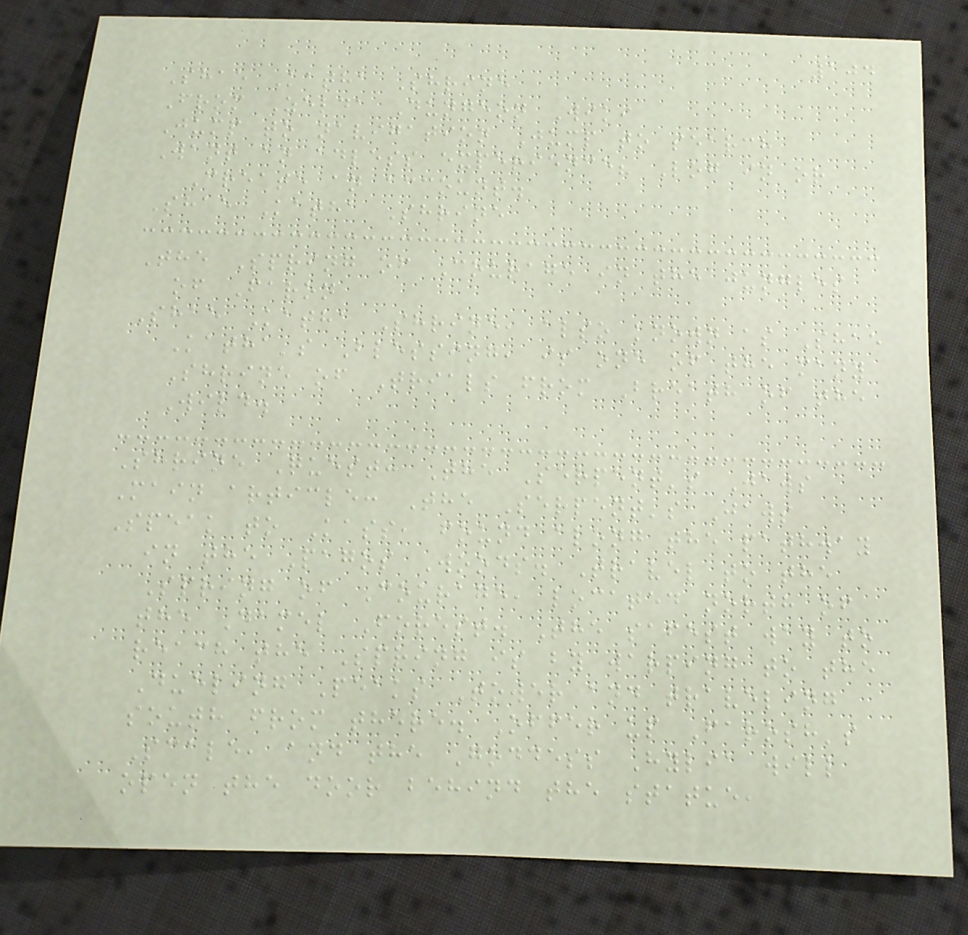104
Shae Katha Shrine
From Zelda Dungeon Wiki
Jump to navigation Jump to search
Want an adless experience? Log in or
Create an account.
Shae Katha Shrine
The Spring of Courage in the jungles
of Faron
Shae Katha Shrine, also known as Shae
Katha's Blessing, is one of the many
Shrine of Trials from Breath of the
Wild.
Shrine Quest: The Serpent's Jaws
Main article: The Serpent's Jaws
Speak to Kass, found along the pathway
in the Pagos Woods. Travel to the
Spring of Courage, located north of
the Damel Forest. The safest way to
reach the Spring is by warping to the
Dueling Peaks Tower and traveling
south from there. Offer up Farosh's
Scale, and the Goddess Hylia will
open the door behind the statue,
